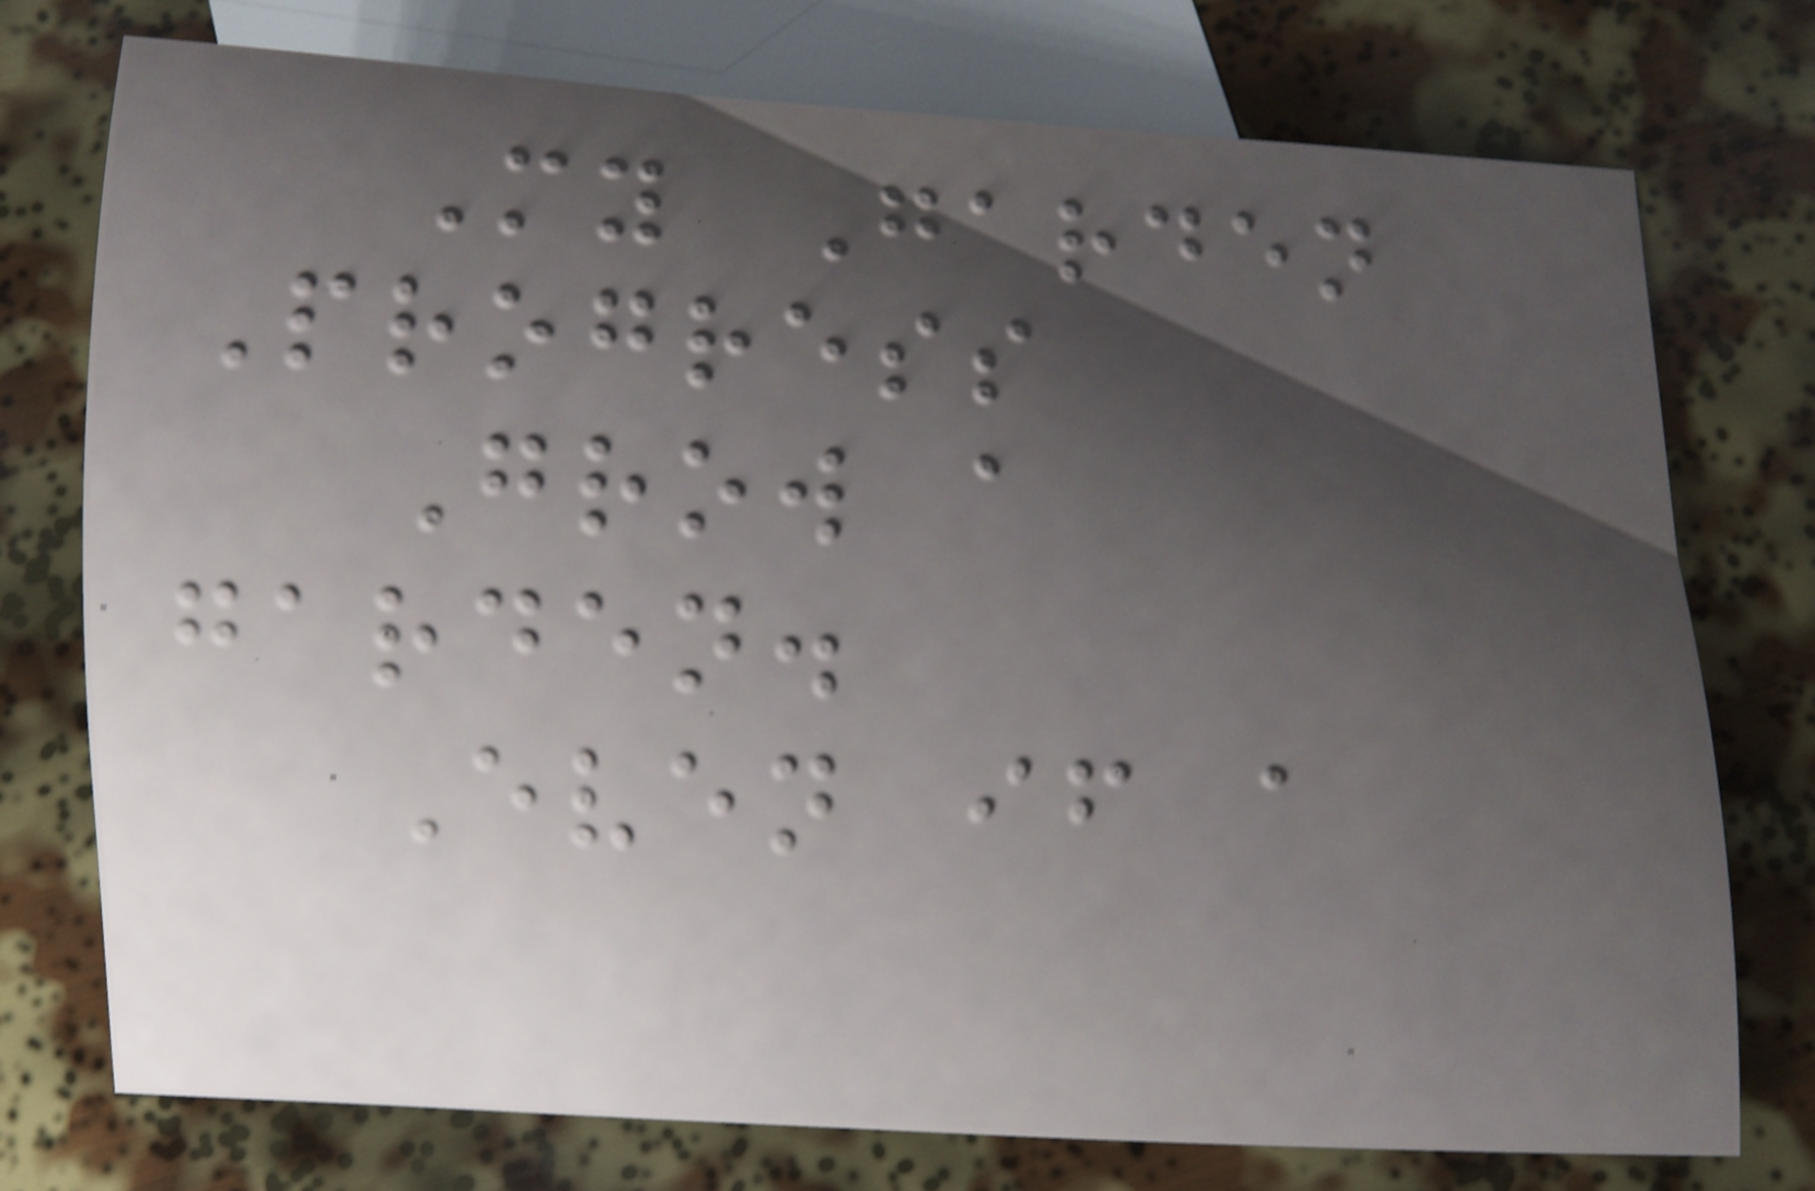My Garden
Progress
Grow a
garden.
Even if a
